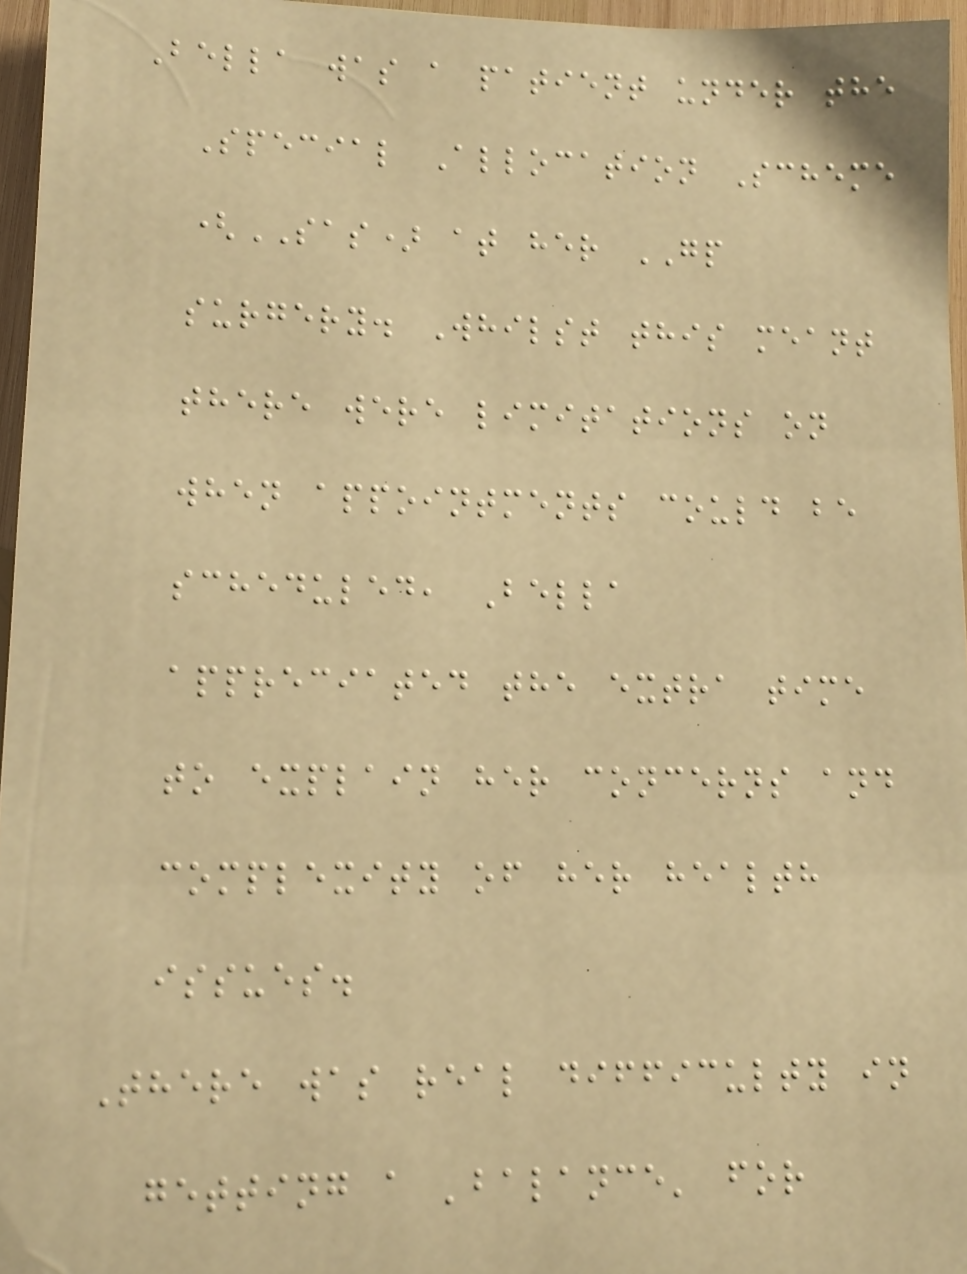Bella was a patient under the
Special Allocation Scheme
(SAS) at her GP
surgery. Whilst this meant
there were limitations on
when appointments could be
scheduled, Bella
appreciated the extra time
to explain her concerns and
complexity of her health
issues.
There was real difficulty in
getting a 'balance' for
